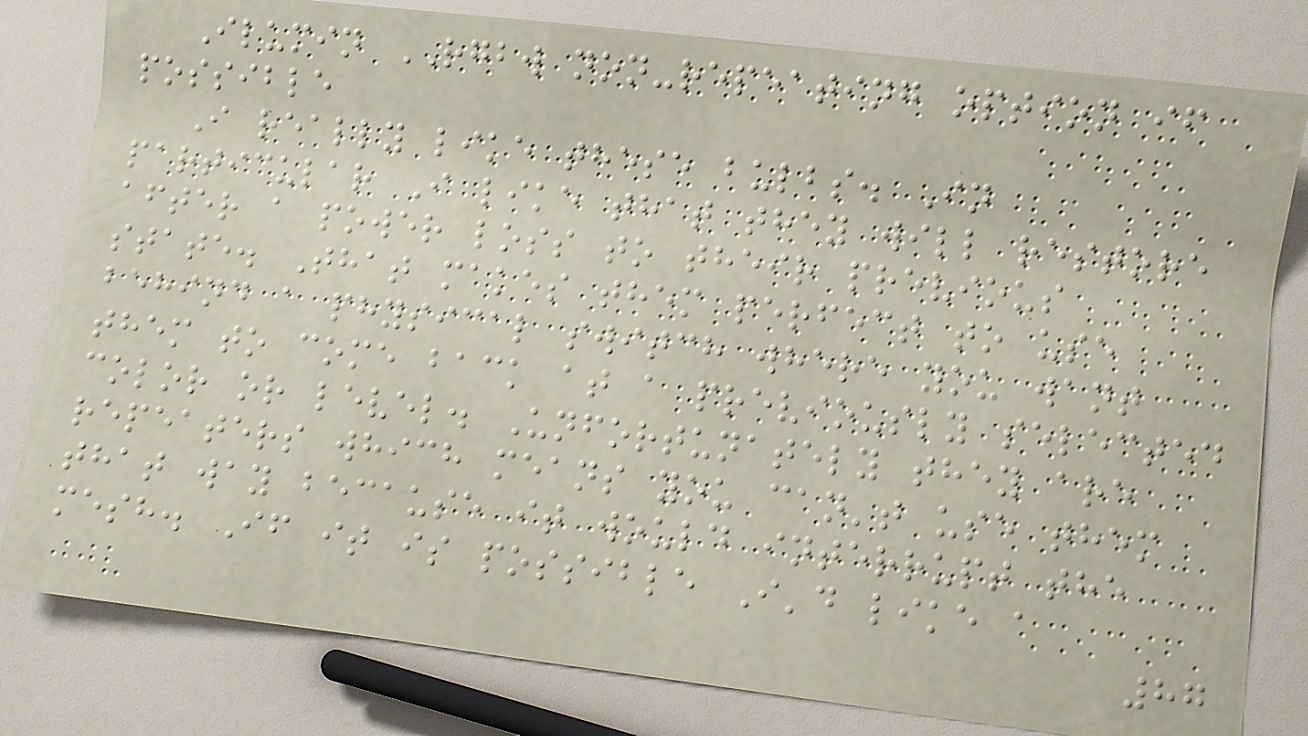Ilumin RGBW non-repeating option if
possible
I really like these bulbs. In
particular I like that they will restore
after a power loss to their previous
state. That makes them perfect to use
behind a physical switch where you want
them to come back at a previously selected
color or level. Unfortunately they are
repeaters which means you can't use them
that way because it would interrupt the
mesh. If it is possible I'd like a
87
